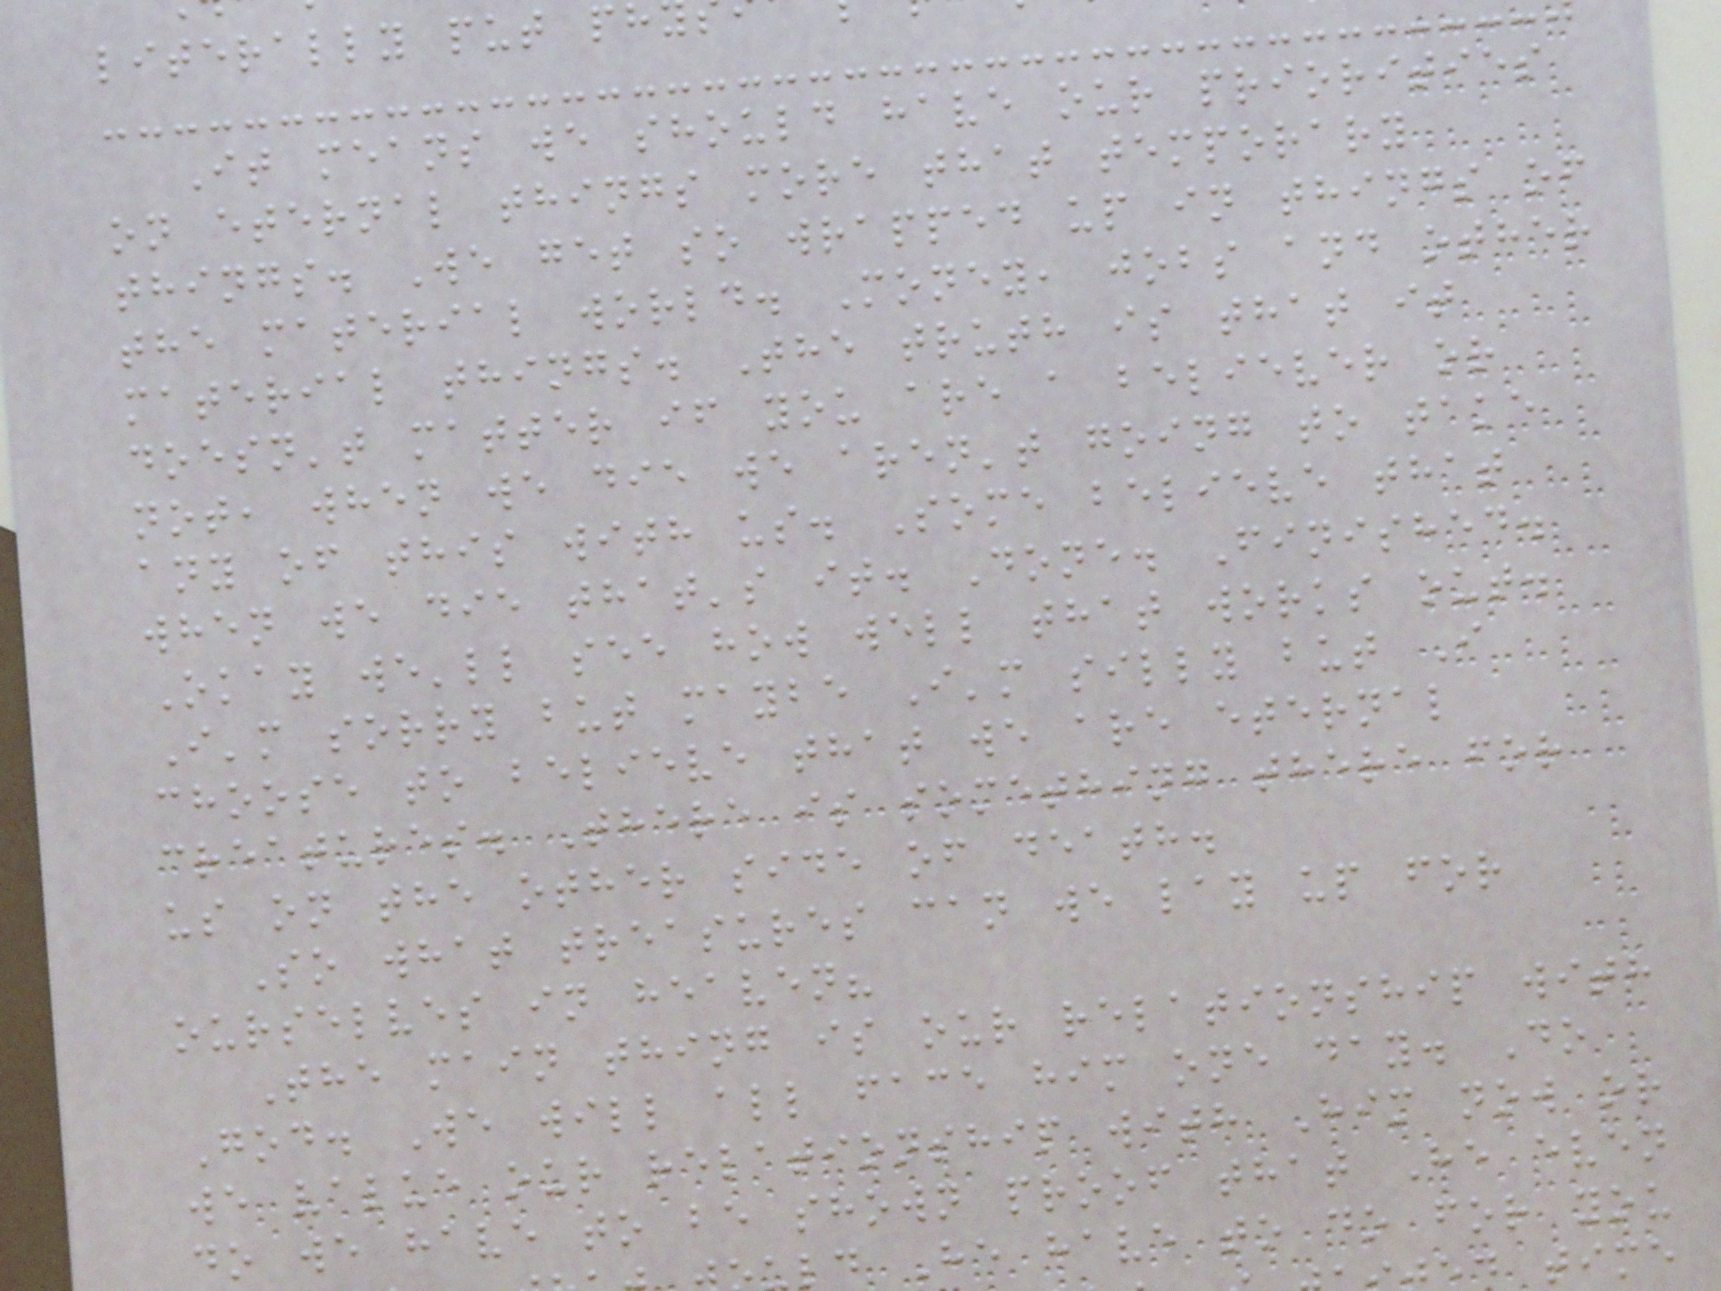literally put ph
It means we should have our priorities
on eternal things more that temporary
things. We get so wrapped up in things of
the material world. Money, jobs and other
material things. The truth is that it
doesn't matter if you are a believer or
not, when we die we aren't going to take
any of this with us. Some believe that
when we die that's it. Done. Finished.
Okay we'll see how well that works out.
I'm sorry but maybe I'm silly but I
choose to believe that we are eternal
creatures. There is something there for
us on the other side of death.
So what treasures can we lay up for
ourselves in heaven?
The main thing is our relationship with
God. We will all face him one day. Do
we value our relationship with Him now or
do we have to be shown proof that He even
ld He have to do for you
